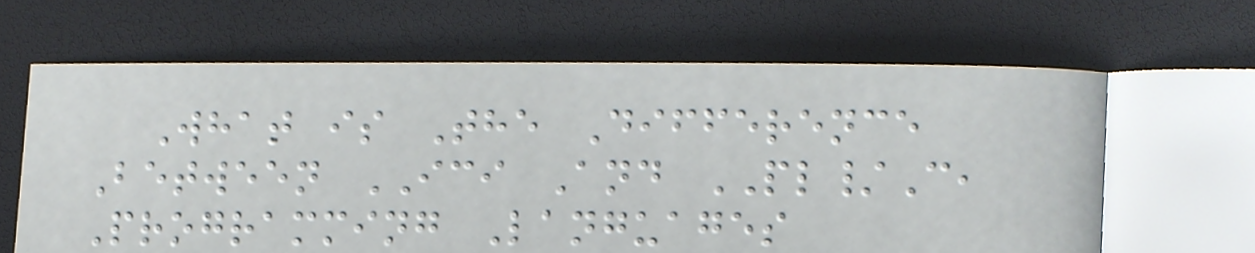What is The Difference
Between ICI And PL/C,
Programming Languages
